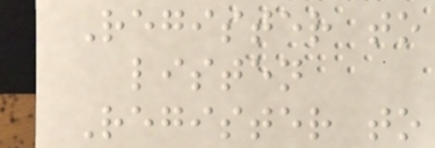Register to
listen
Register to
